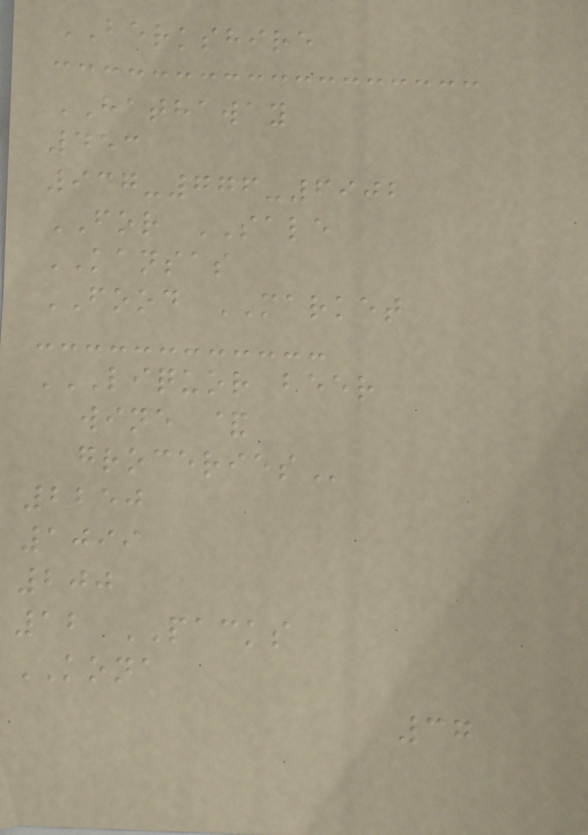BERKSHIRE
HATHAWAY
453
937-776-6902
FOR SALE
KANSAS
FOOD MARKET
LIQUOR BEER
WINE &
GROCERIES
2250
1099
200
12 PACKS
KONA
37
